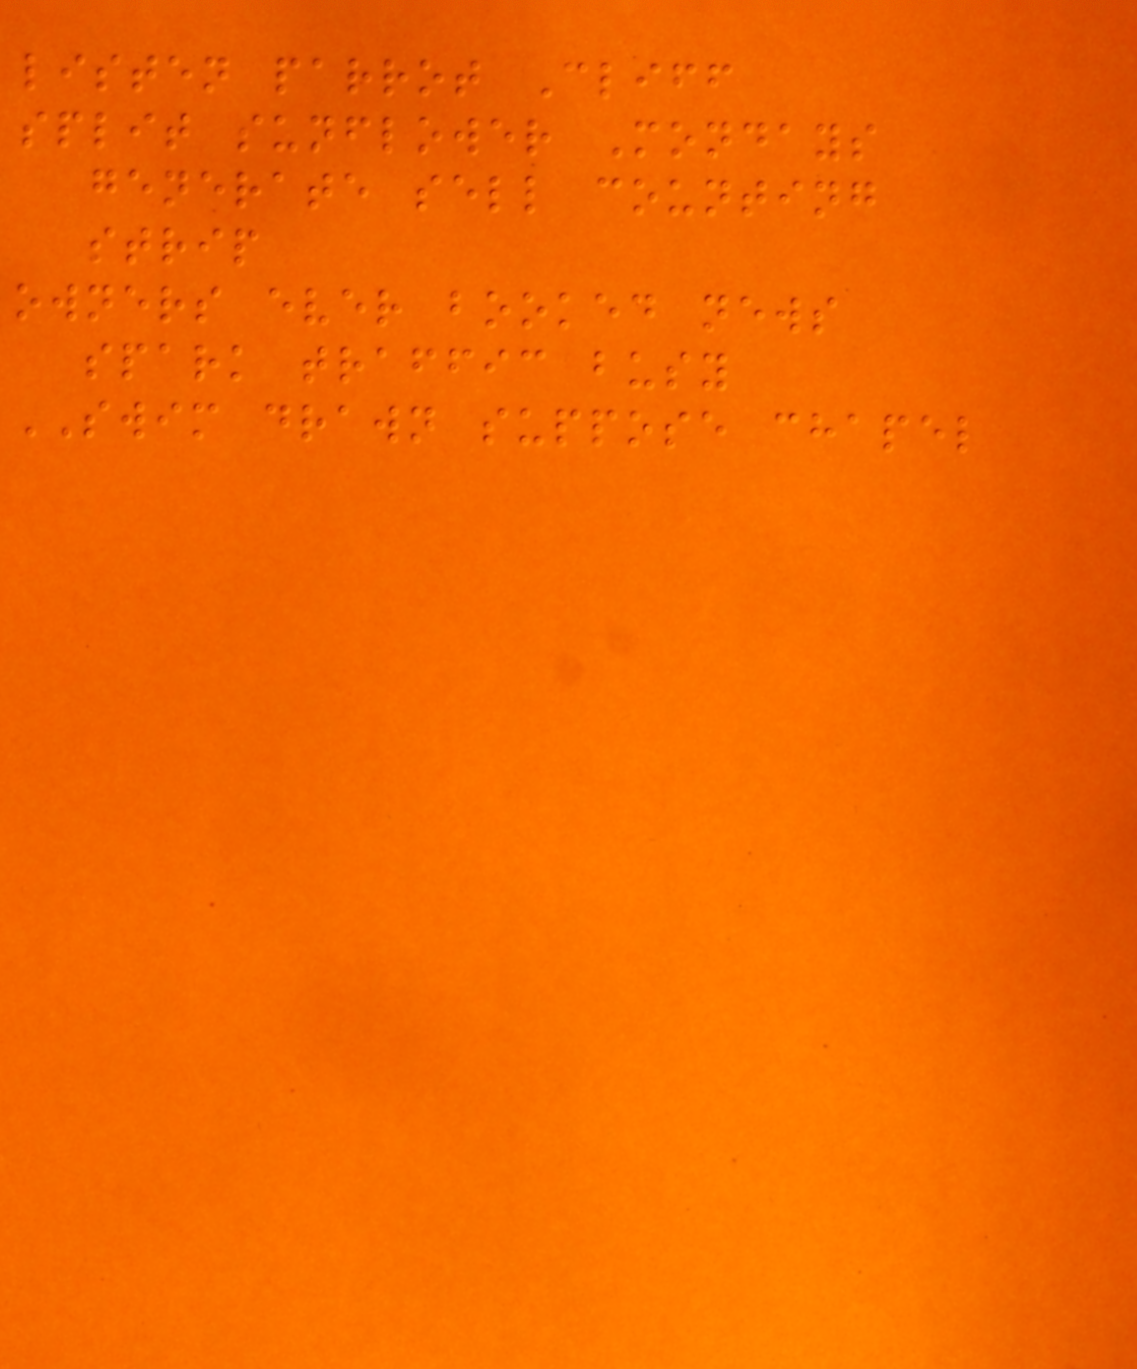listen parrot Cliff
split sunflower Mondays
generate sell counting
strip
owners ever booked news
spark traffic busy
SWIM drawn suppose chapel
